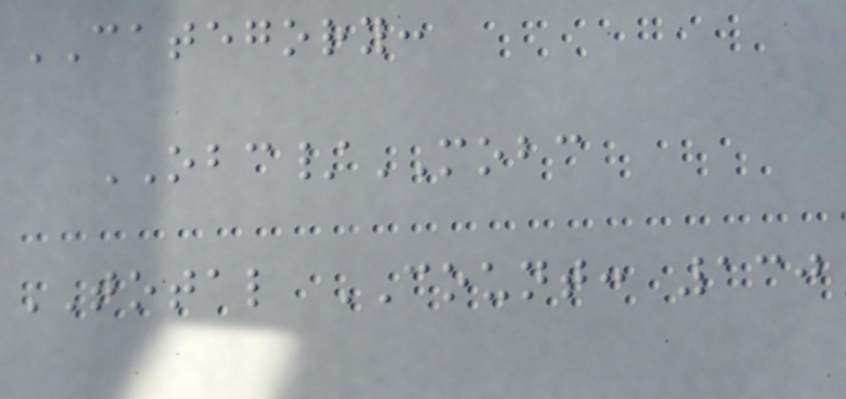CATEGORY:
OBC/MOBC
TOTAL COUNT: 130
